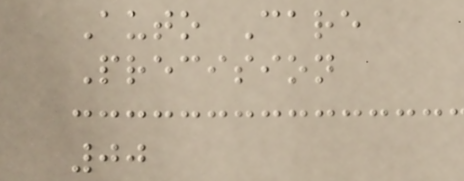Auto Care
Precision
00
